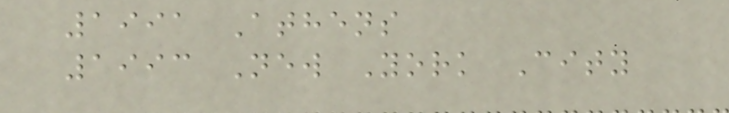1991 Athens
1993 New York City
